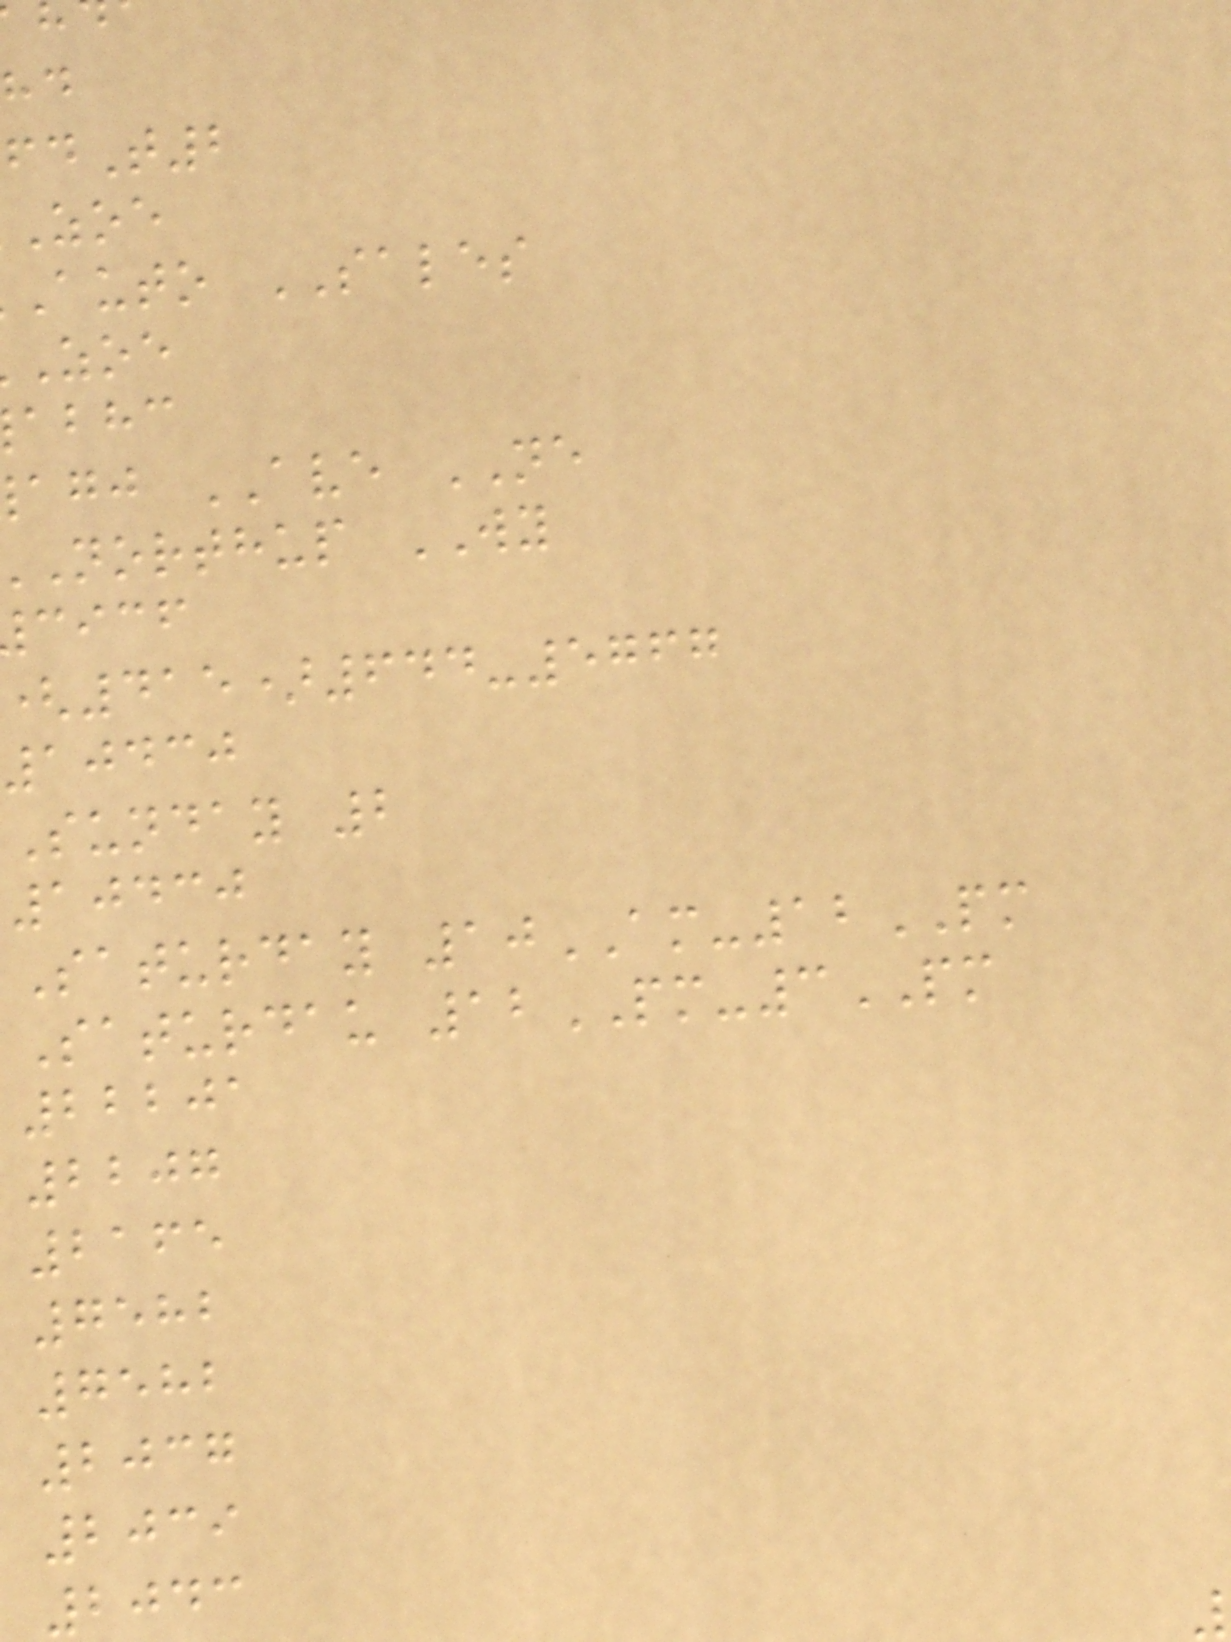T2
auto SALES
abhc
agj AVE NE
northup WY
cicf
415)644-5767
10430
Sunday 2
10430
Saturday 10AM-12PM
Saturdau 12PM-3PM
22201
2207
2165
7582
7582
2037
2039
2043
